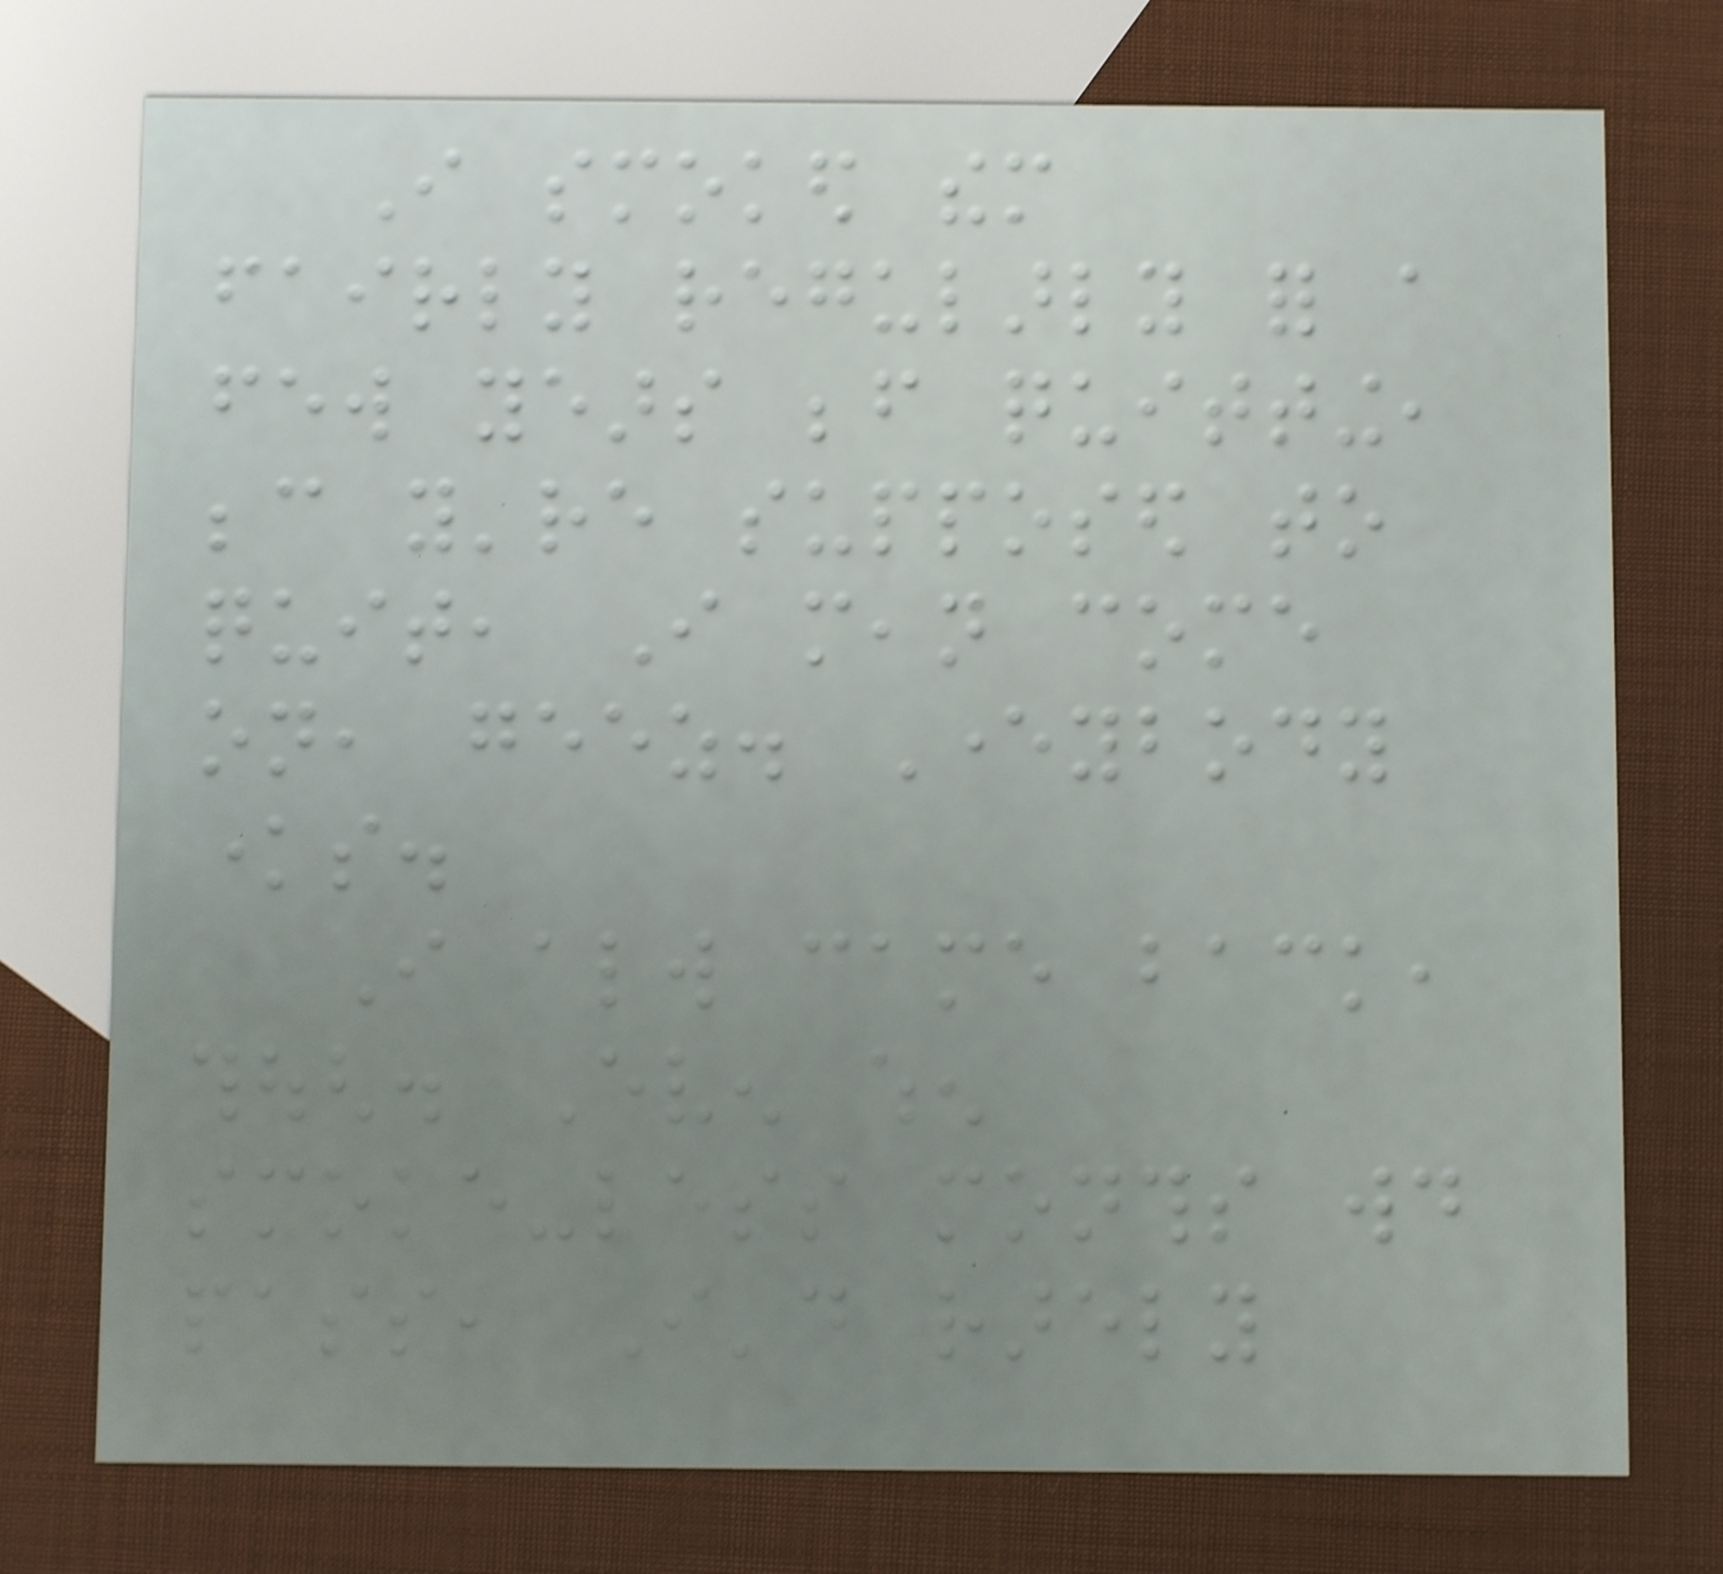I smoked them
fairly regularly for a
few years before quitting,
because you're supposed to
quit, I mean come
on, geez. Everybody
knows.
I always came back,
though. Even when
smoke-less months would
pass, I'd rarely
